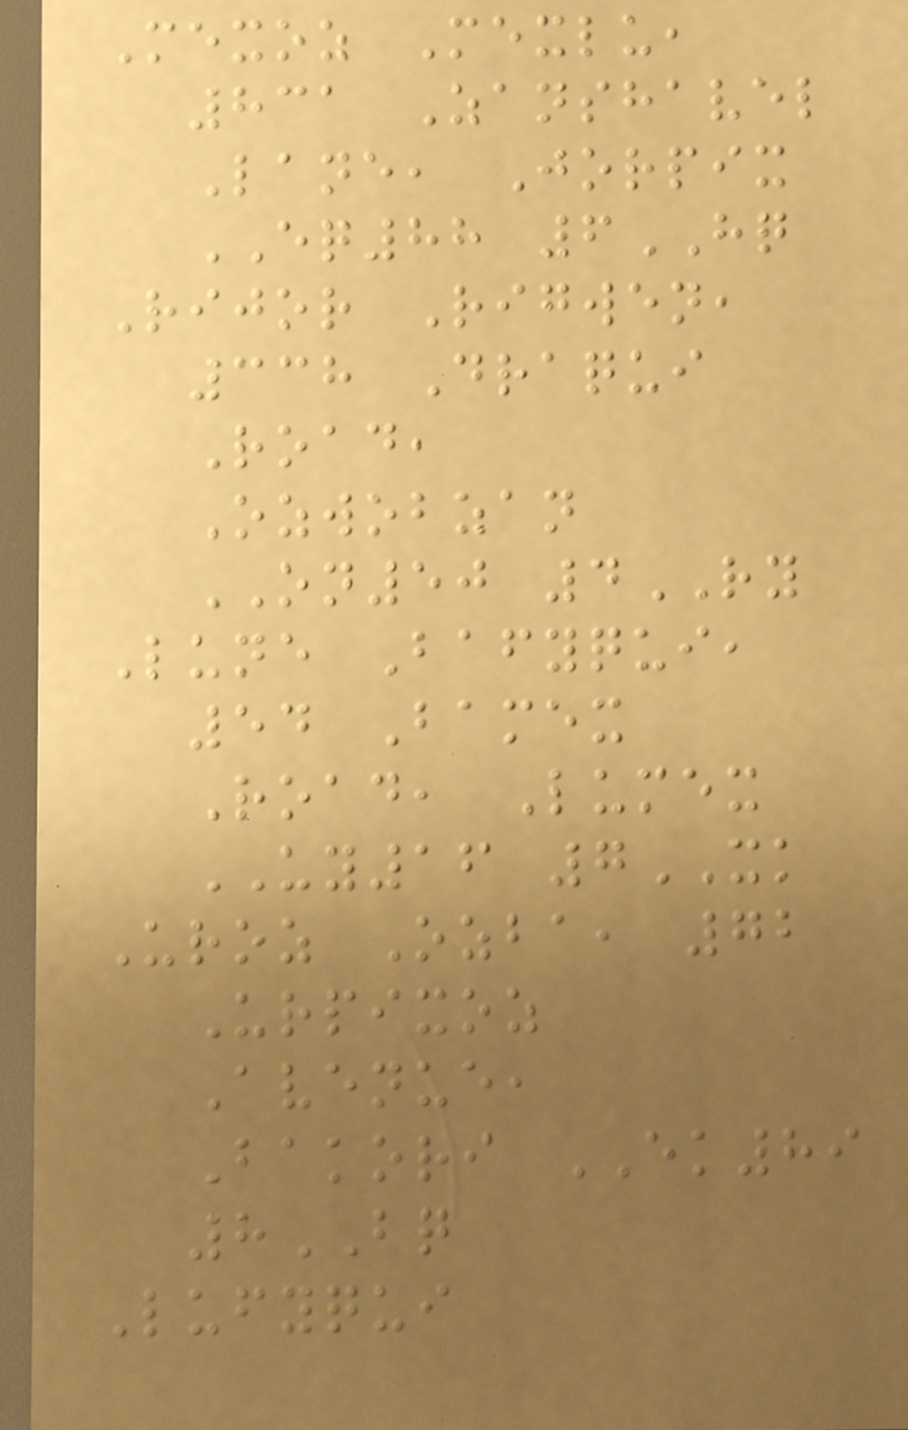Mexoz Mexlu,
831 Zanshavel
Lane, Jorpix
EQ88 6HQ
Rijor Rigwen,
338 Draqui
Road,
Ozwobzan
ON50 4RY
Lune Bafyqui,
54 Bamex
Road, Lumex
UY16 7XK
Uroz Ozba, 72
Urpixoz
Avenue,
Bakori EK89
8BQ
Lufyqui
